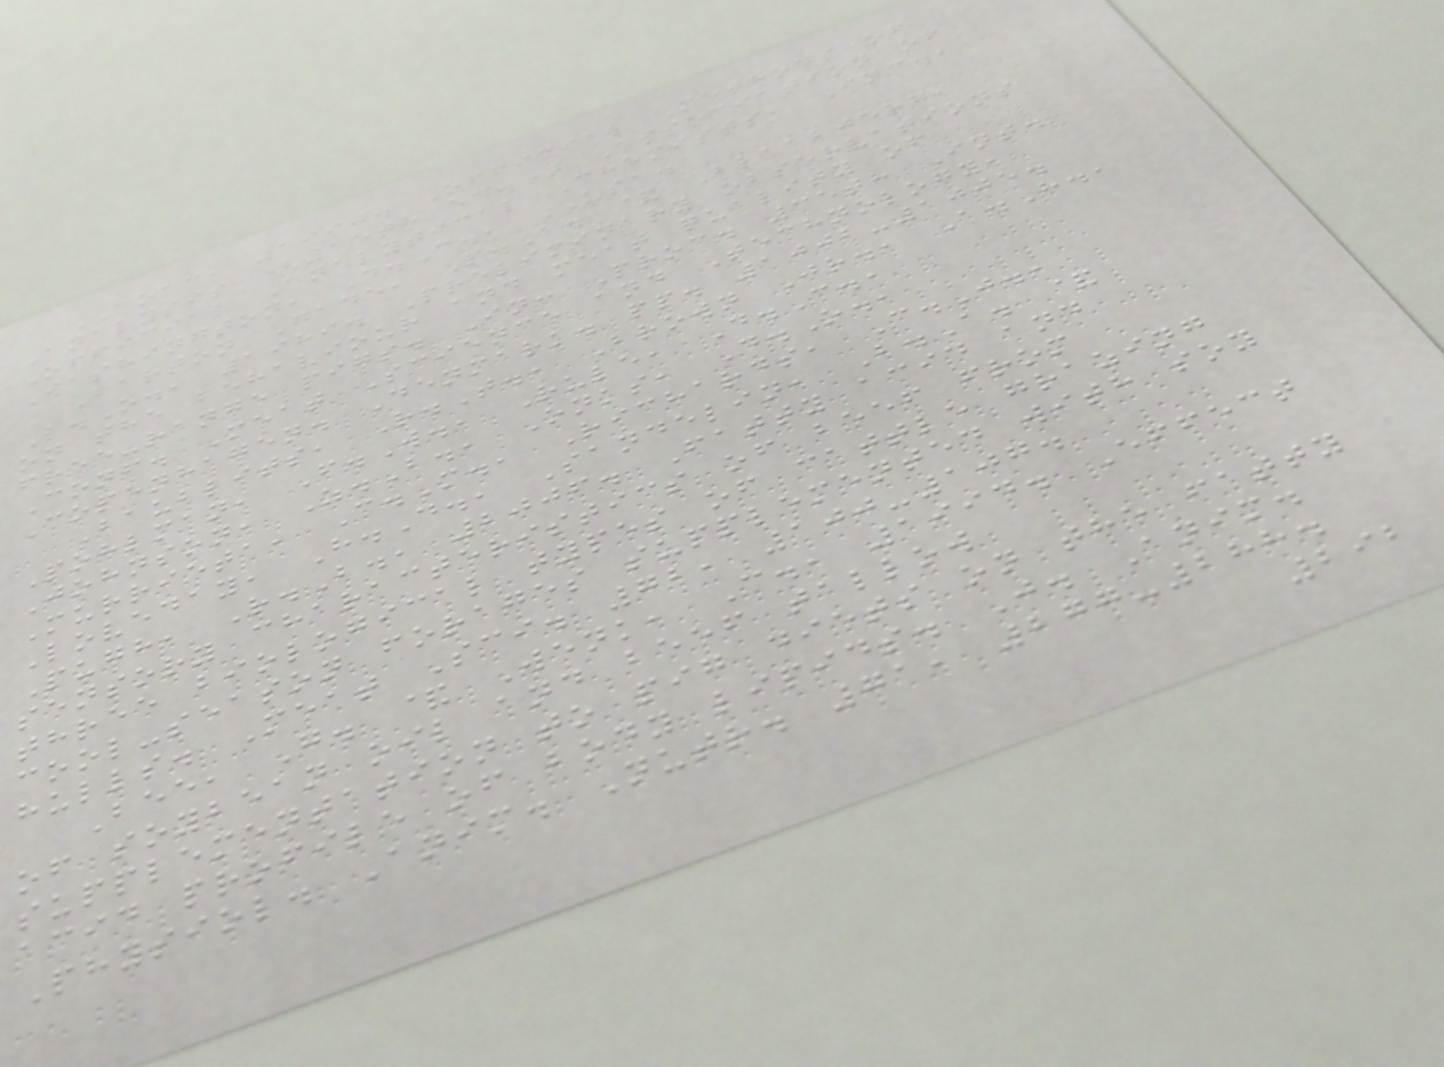AOAC, 1990. Official Methods of
Analysis (15th ed.) Association of
Official Analytical Chemists, Inc.,
Washington, D.C., USA.
Barton Gade, P.A. & Blaabjerg,
L.O., 1989. Preliminary observations
on the behaviour and meat quality of
free-range pigs. In: Proc. 35th Int.
Conf. Meat Science and Technology,
Copenhagen. Denmark. pp. 1002-1005.
Baublits, R.T., Brown Jr., A.H.,
Pohlman, F.W., Rule, D.C.,
Johnson, Z.B., Onks, D.O.,
Murrieta, C.M., Richards, C.J.,
Loveday, H.D., Sandelin, B.A. &
Pugh, R.B., 2006. Fatty acid and
sensory characteristics of beef from
three biological types of cattle grazing
cool-season forages supplemented with soy
hulls. Meat Sci. 72, 100-107.
Bee, G. & Wenk, C., 1994. Effect
of soybean oil and beef tallow
supplementation to pig diets on the fatty
acid profile of body lipids. J. Anim.
Physiol. Anim. Nutr. 71, 277-288.
292
